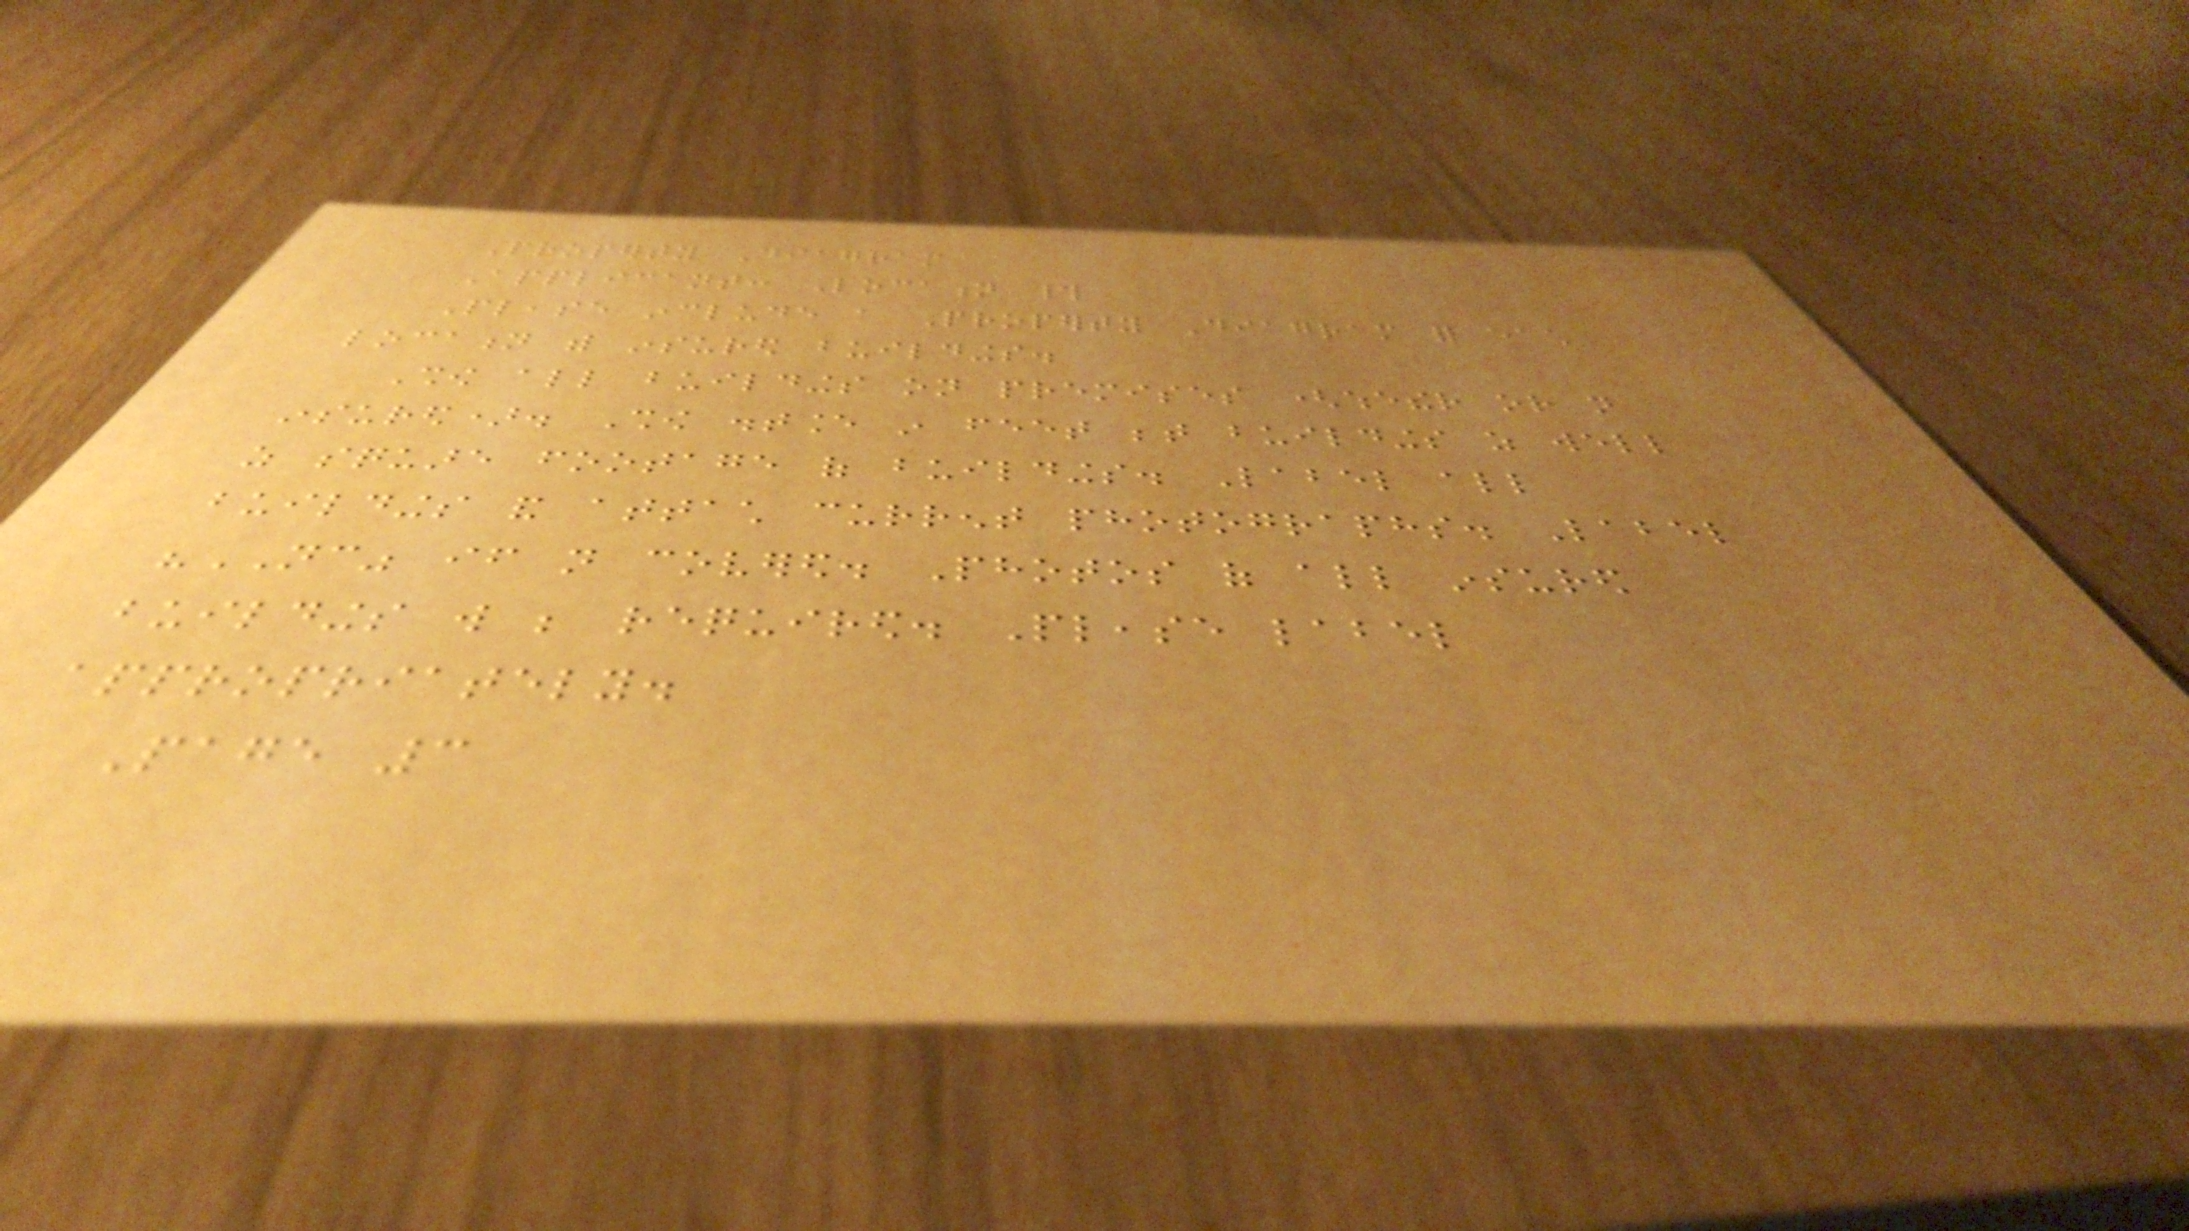Property Diagram
Applicant: Location #
Please include a Property Diagram for each
location with insured buildings.
Show all buildings on premises (whether or not
insured). Show distance in feet between buildings as well
as square footage of buildings. Label all
buildings and attach current photographs. Label
"NC" if not covered. Photos of all insured
buildings will be required. Please label
appropriately.
Page 3
